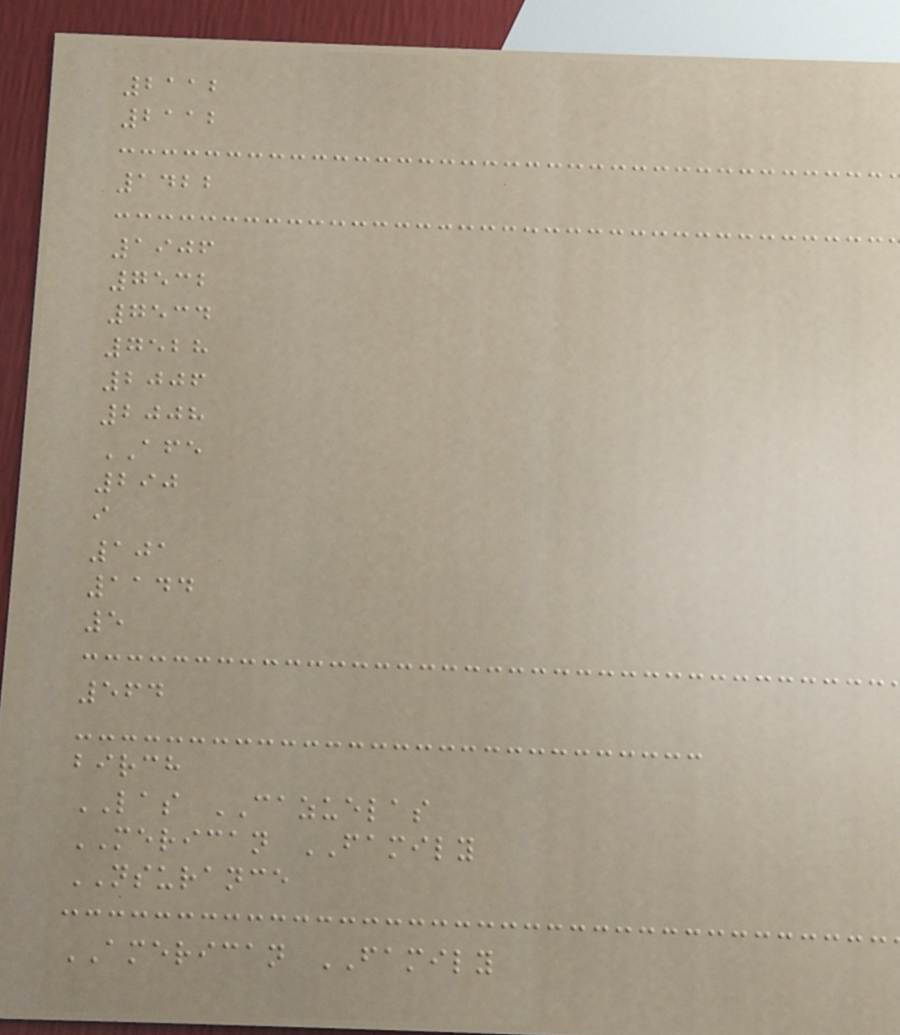2112
2112
1422
1906
7532
7534
7528
2006
2008
AFE
290
i
101
1144
5
564
birch
LAS CAZUELAS
MERICAN FAMILY
NSURANCE
AMERICAN FAMILY
